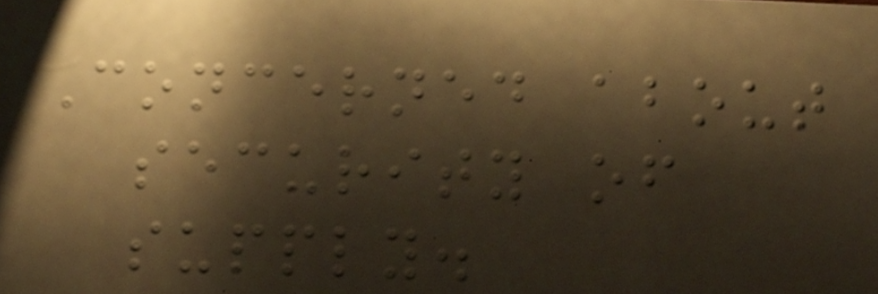Concerned about
security of
supply.
